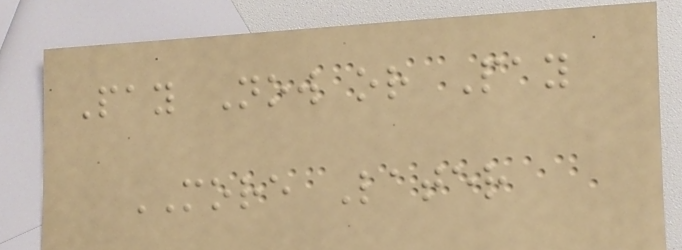Pay Now or Pay
MORE Later
